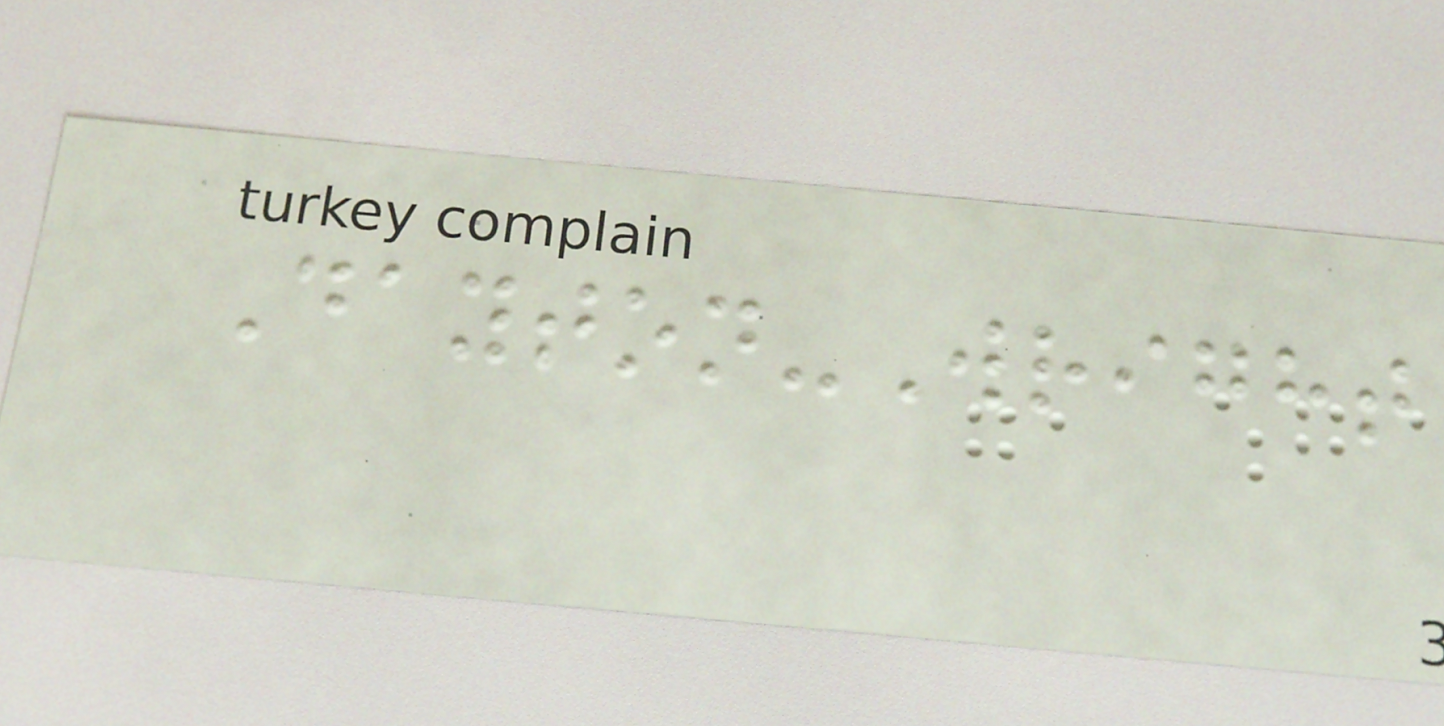Dayton-Wright
